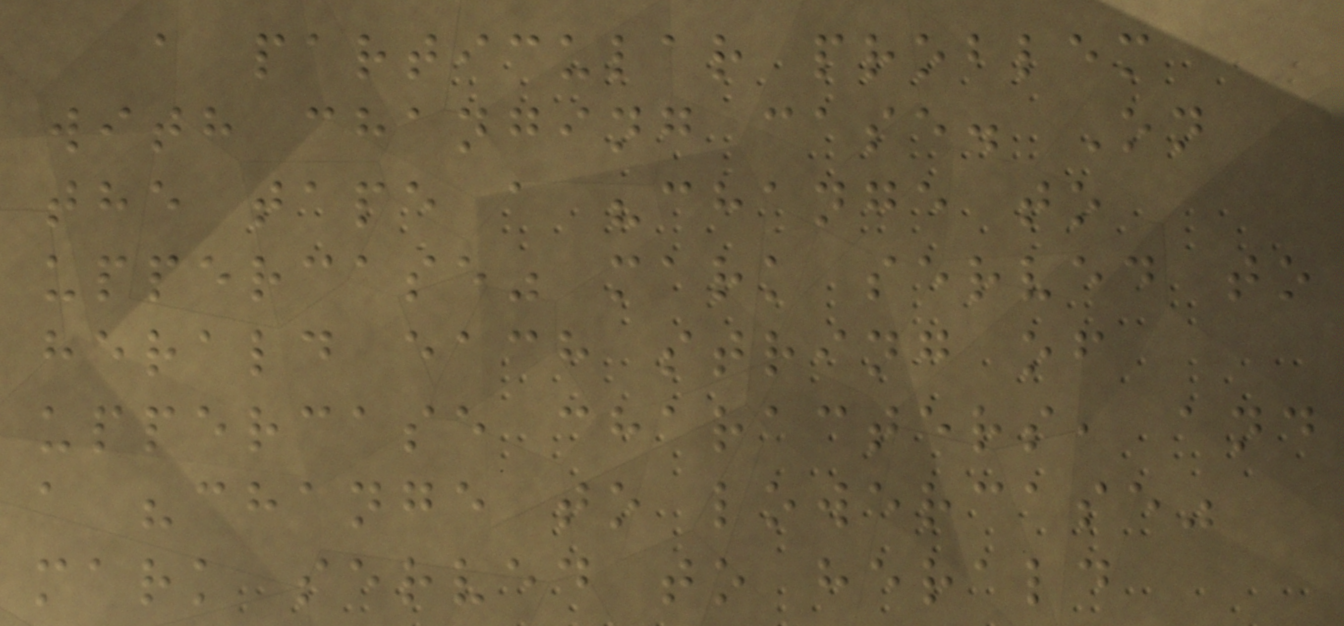a particular problem
with changing case. On
the tape a "change to
uppercase" mark served to
herald each string of
uppercase characters, and
a "change to lowercase"
mark served to herald
